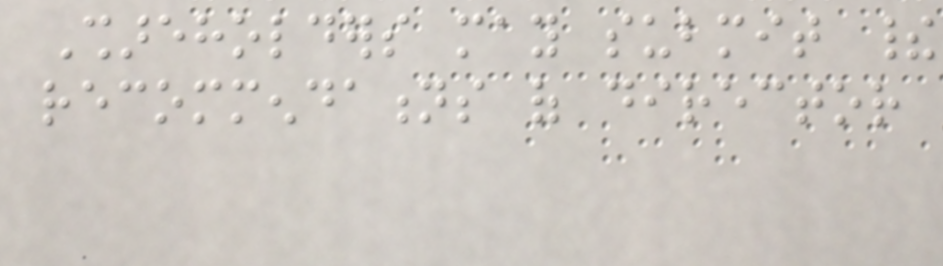Shareholders may submit their
recommendations of director
